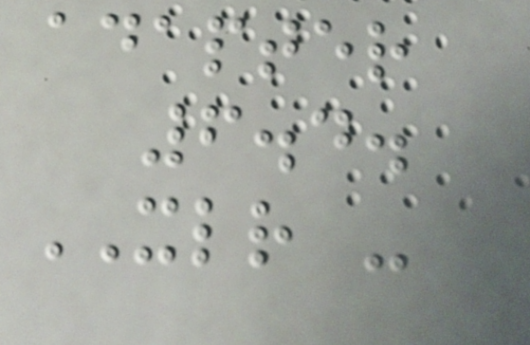adapter
6.4.
XLR -
